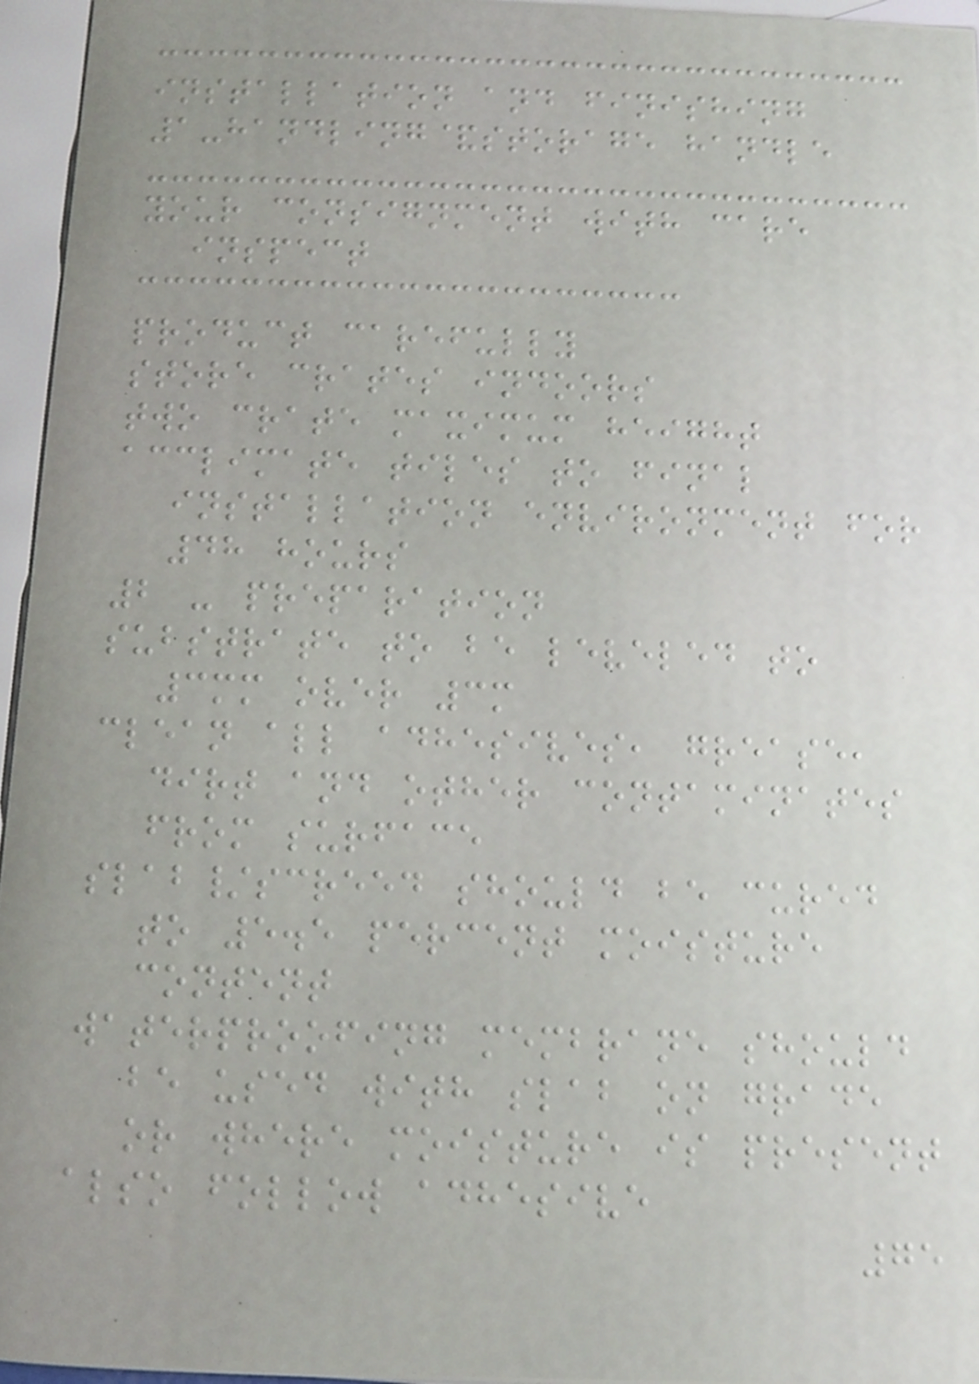installation and finishing
1-handling&storage handle
your consignment with care
inspect
product carefully
store crates indoors
two crate maximum height
acclimate tiles to final
installation environment for
48 hours
2 - preparation
substrate to be leveled to
3mm over 3m
clean all adhesives, grease,
dirt and other contaminates
from surface
slab/screed should be cured
to 5.5 percent moisture
content
waterproofing membrane should
be used with slab on grade
or where moisture is present
also follow adhesive
75
